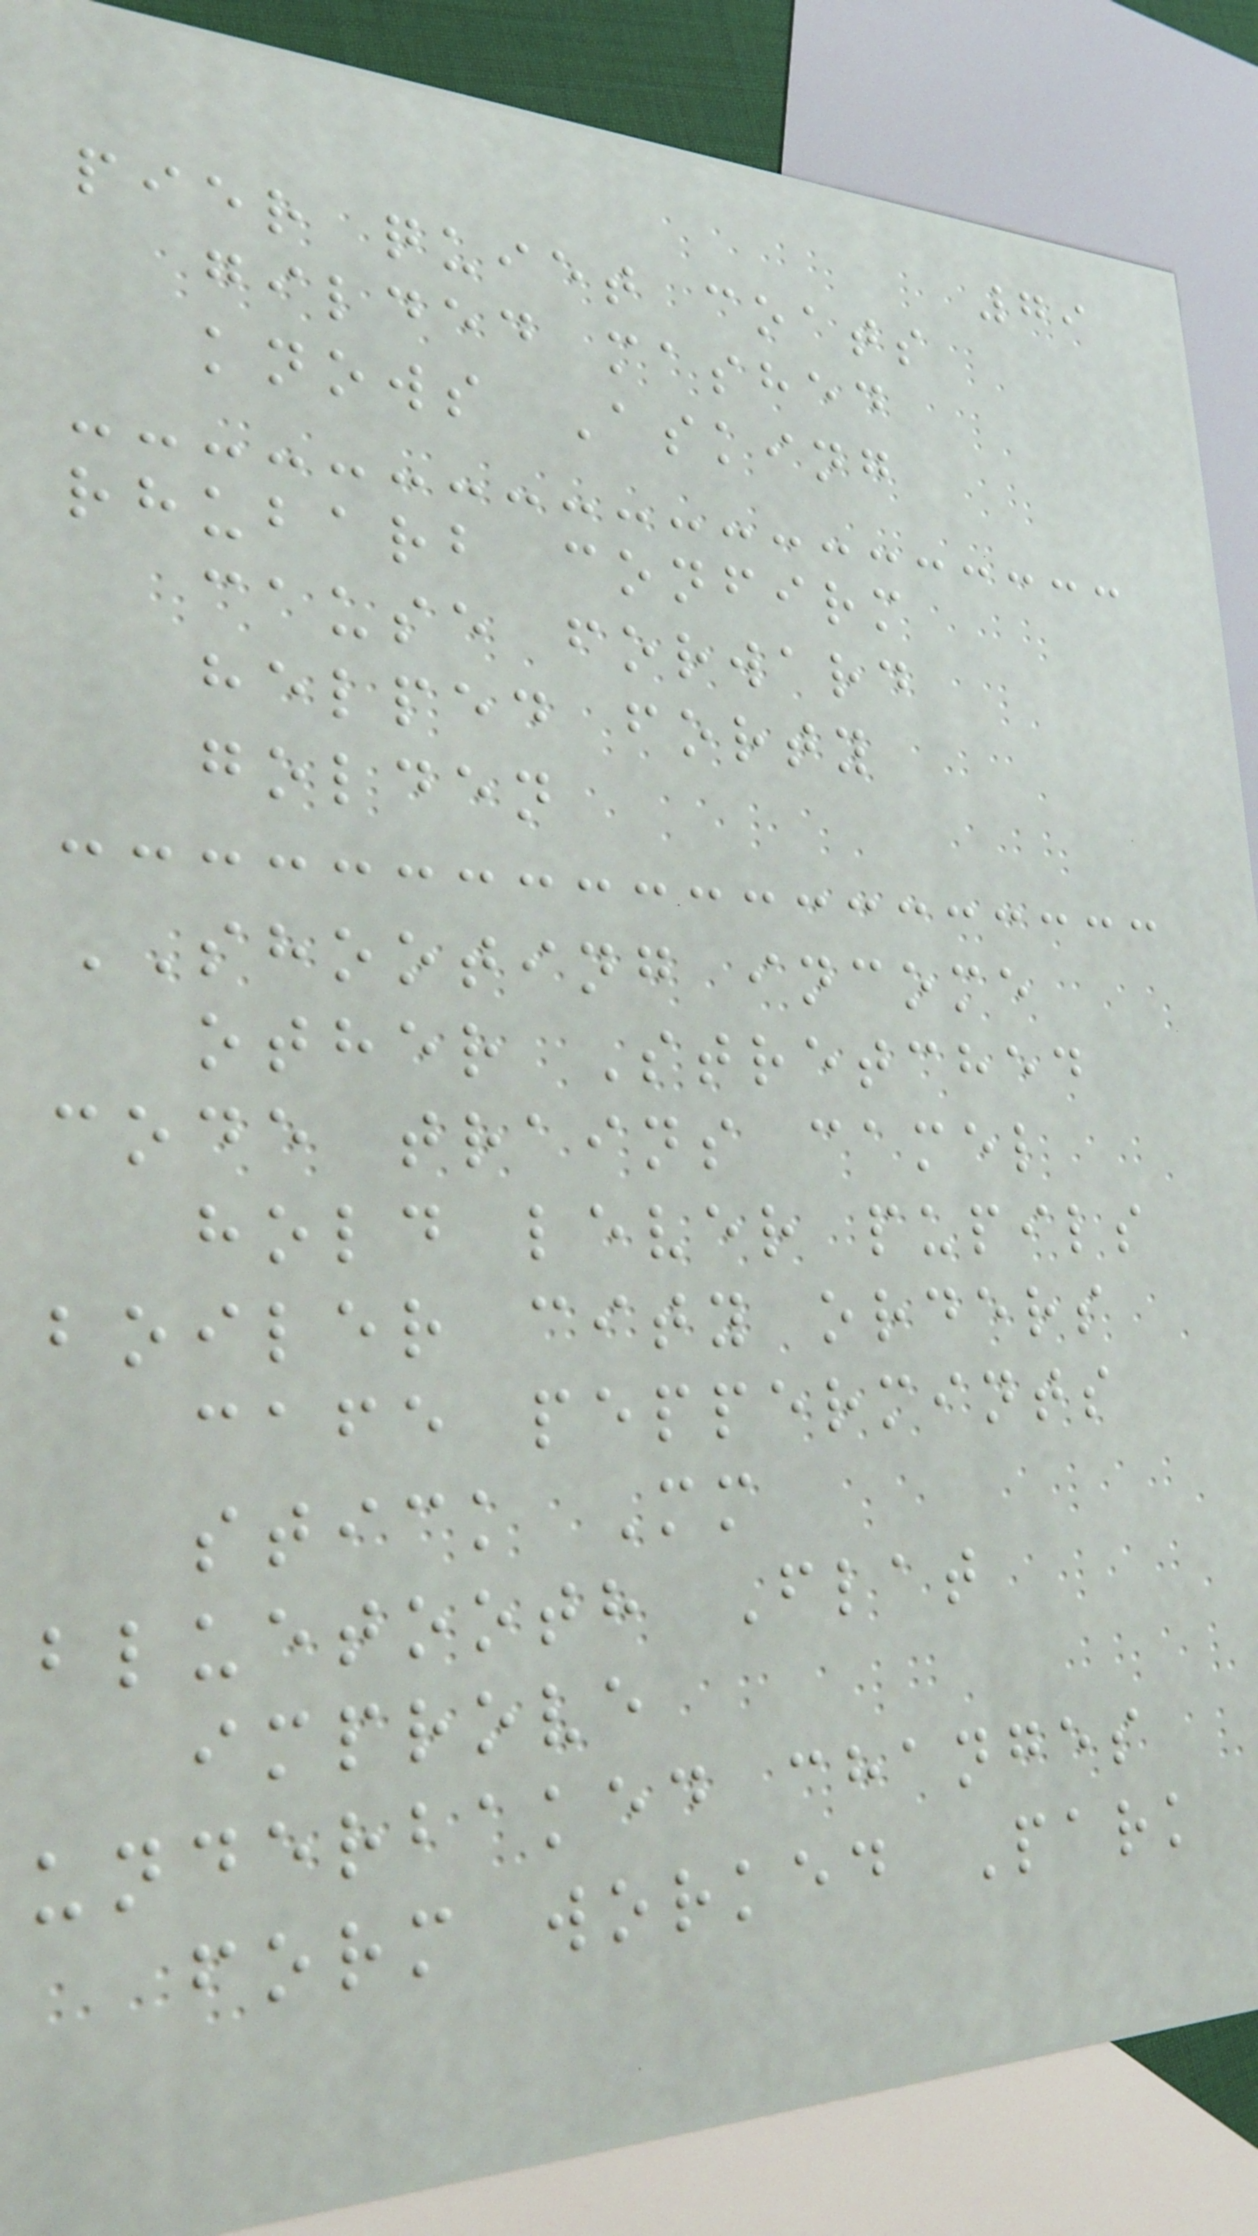79
pier quiet coats
gilded mashed
knows Asking
rhubarb confirm
cause forward
helped forty
golden
SHOOTING income
other Stretched
code trains camel
hold lever pupils
boiler city orders
cafe peppermints
stick Mm
bluetooth Flat
improve
underbaked changes
form worked Park
